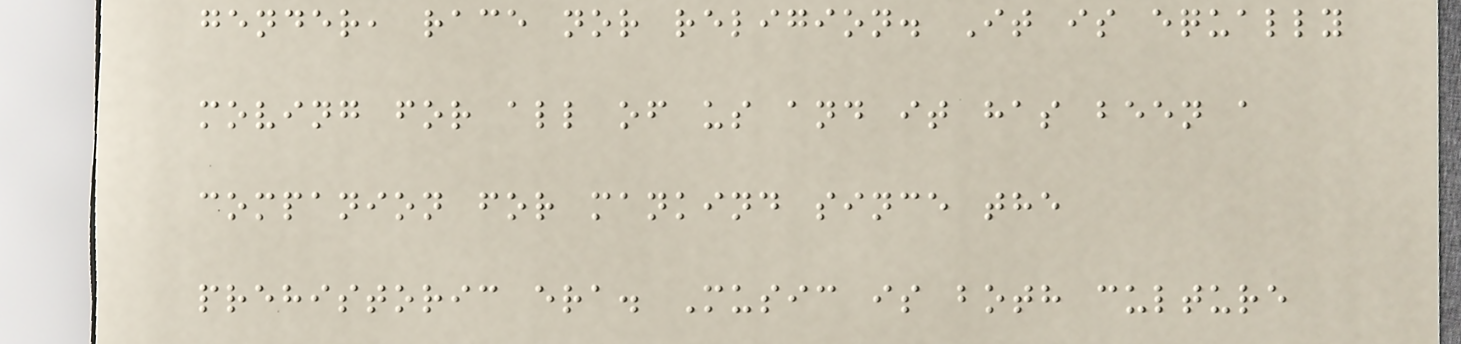gender, race nor religion. It is equally
moving for all of us and it has been a
companion for mankind since the
prehistoric era. Music is both culture
